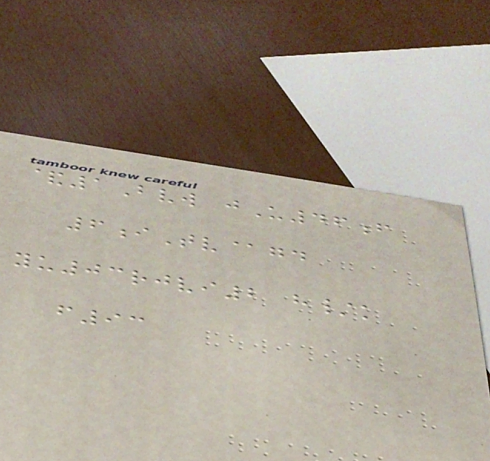&1Bvw jU46f
6iTv@gd
yu03rjvi2 h/k
f93
